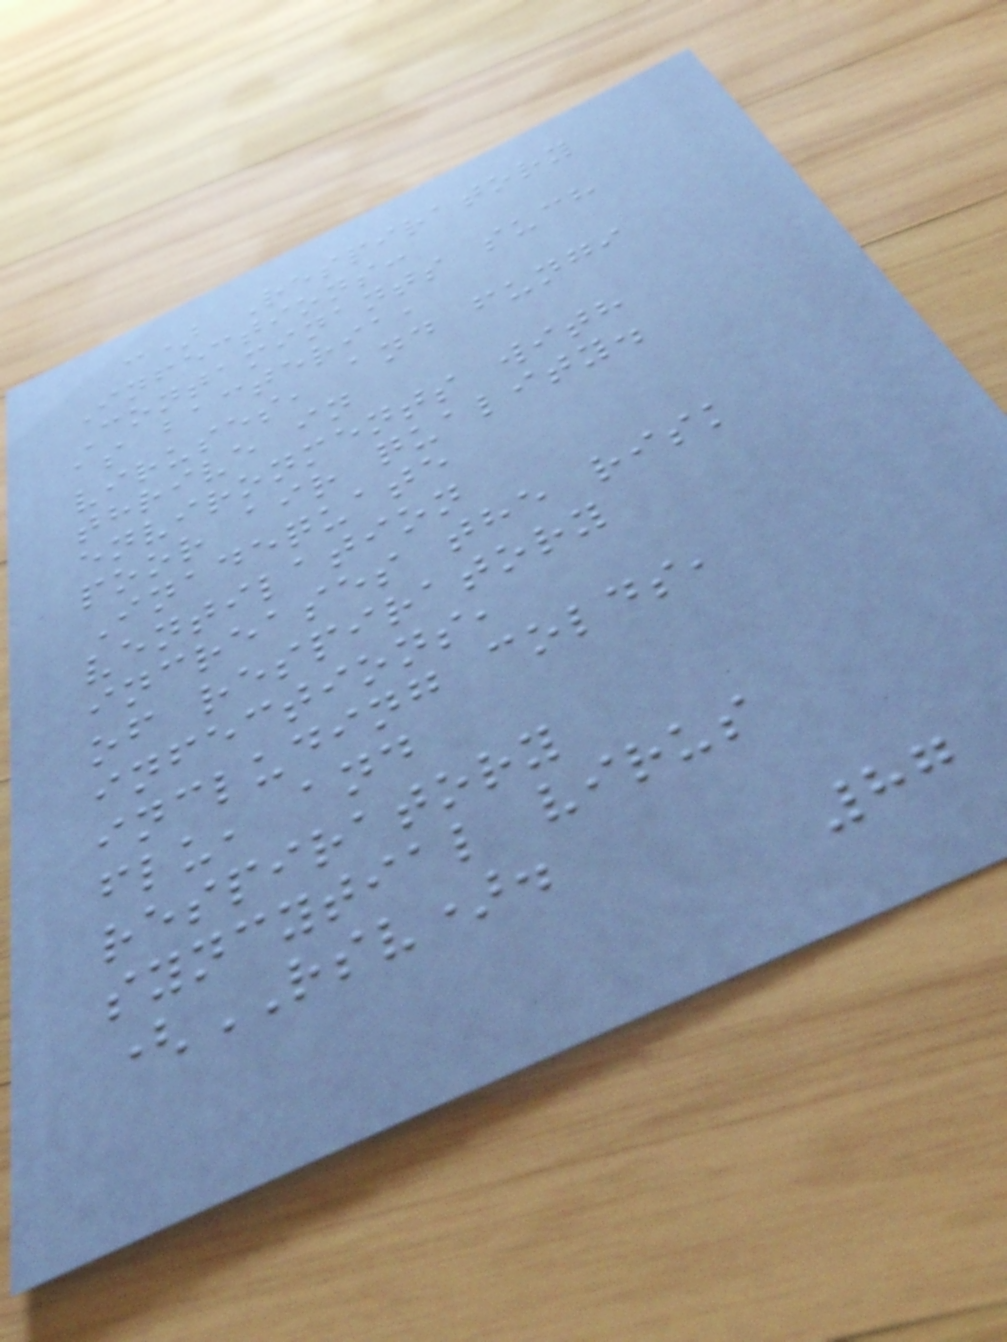c) Respiratory
Infections:
Contaminants such
as bacteria,
viruses, and fungi
thrive in
environments with
poor air quality.
Inadequate
ventilation
increases the risk
of respiratory
infections,
including colds,
flu, and
respiratory
syncytial virus
(RSV).
87
